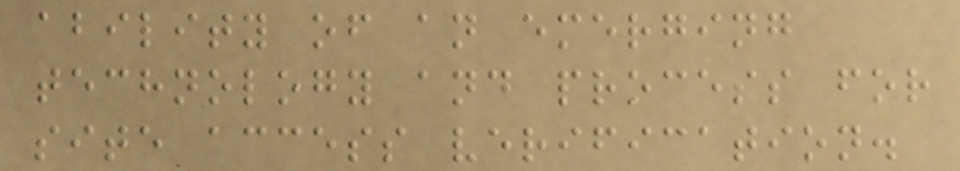ability of an emerging
technology and process for
site access verification.
